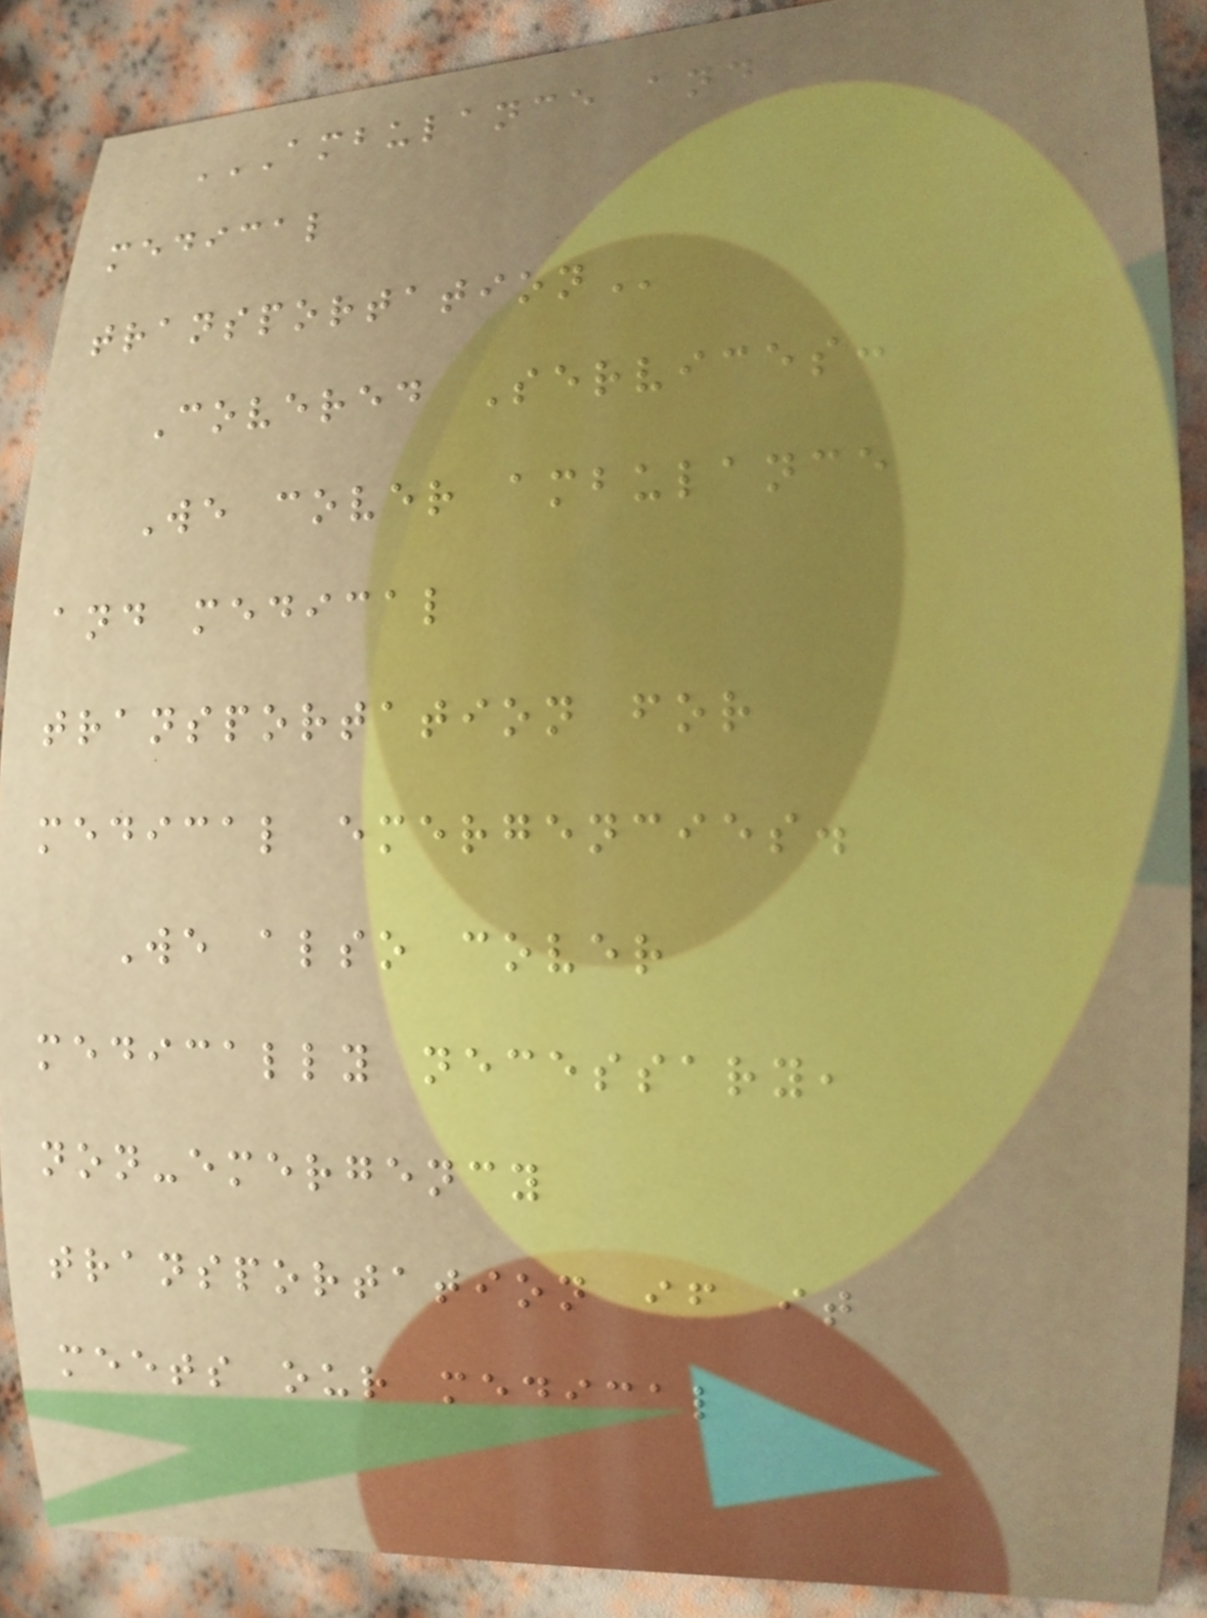AMBULANCE AND
MEDICAL
TRANSPORTATION
Covered Services:
We cover ambulance
and medical
transportation for
medical emergencies.
We also cover
medically necessary,
non-emergency
transportation if it
meets our medical
